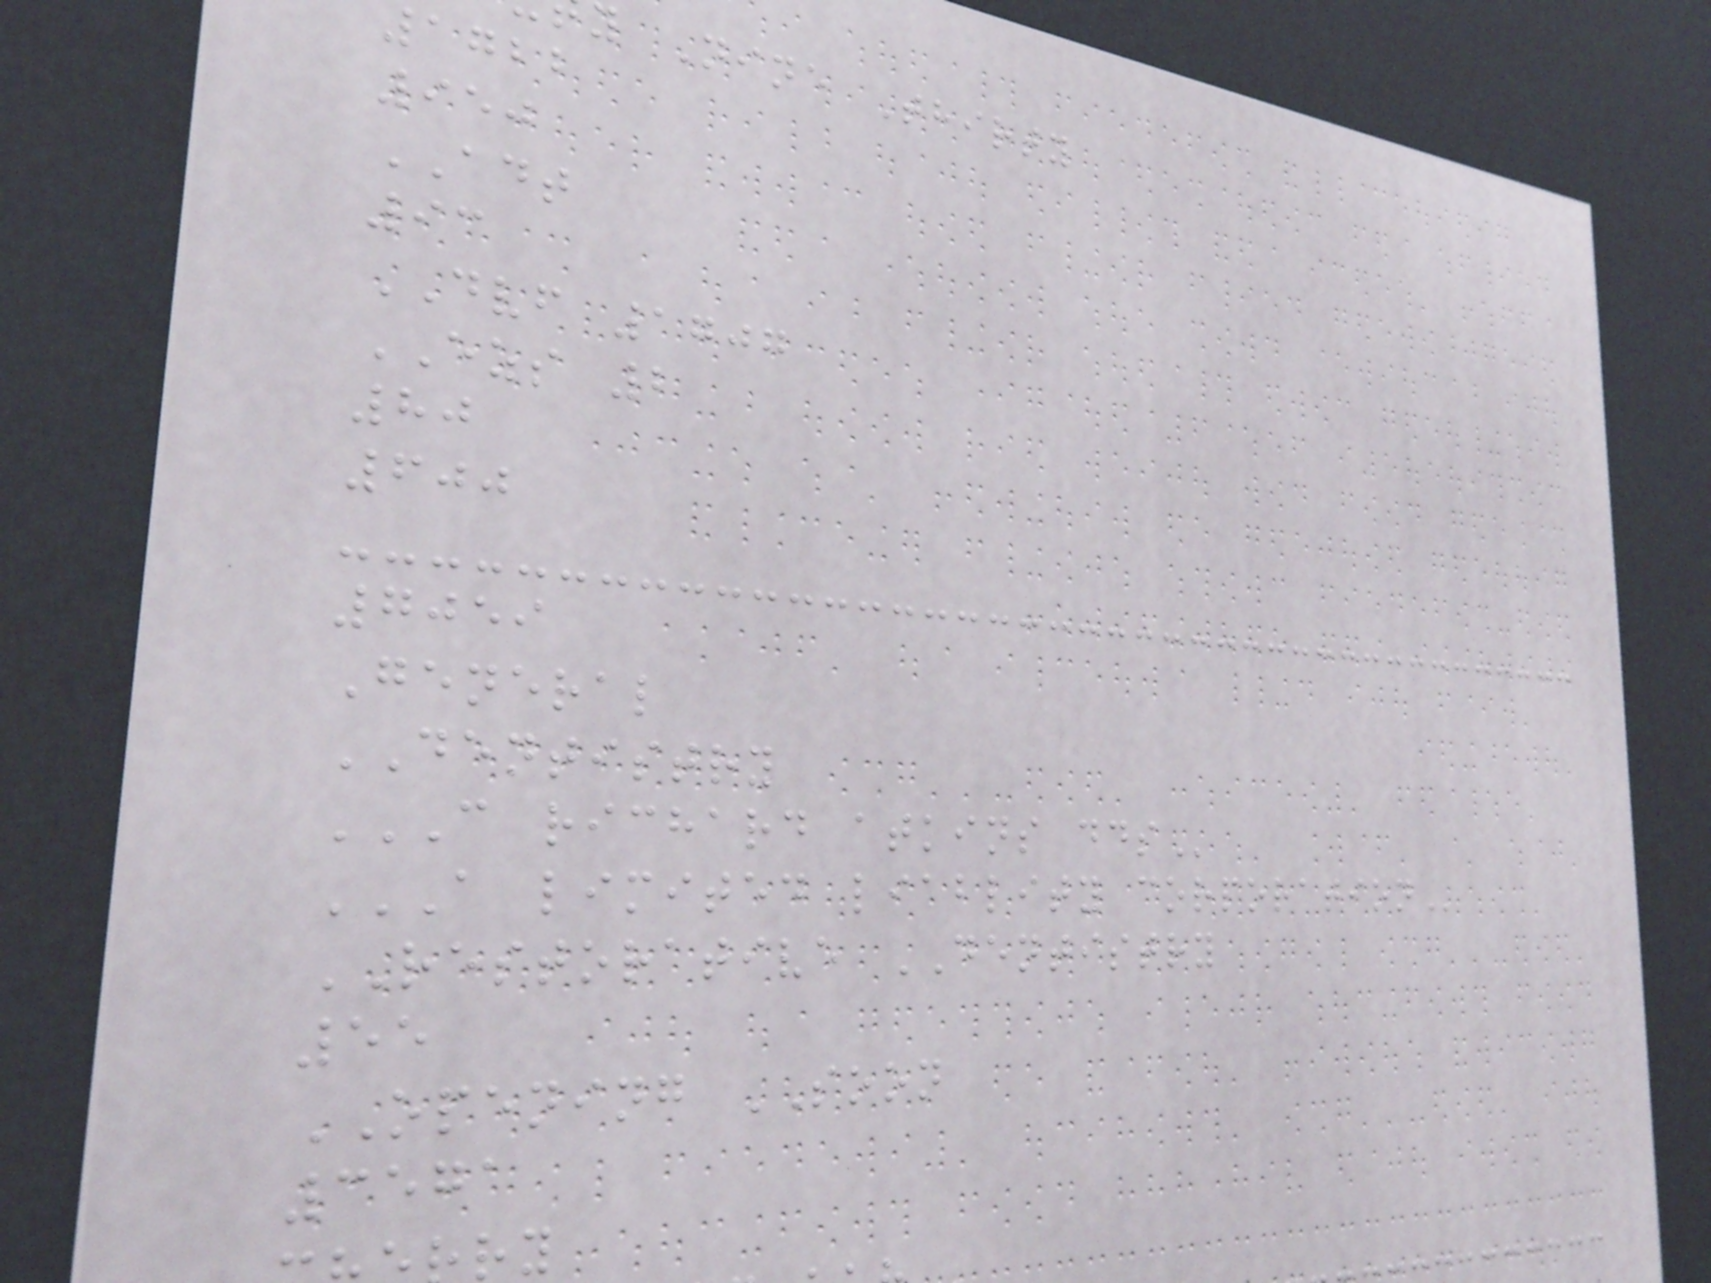y Nine Thirty
1722
950
ADT
93
DVF 1707
EZS 2
80
600
7059
General
DENTISTRY
C RICHARD ATKINS DDS
A LIMITED LIABLITY CORPORATION
RESTORATIVE DENTISTRY
55
OPENING SOON
3571
